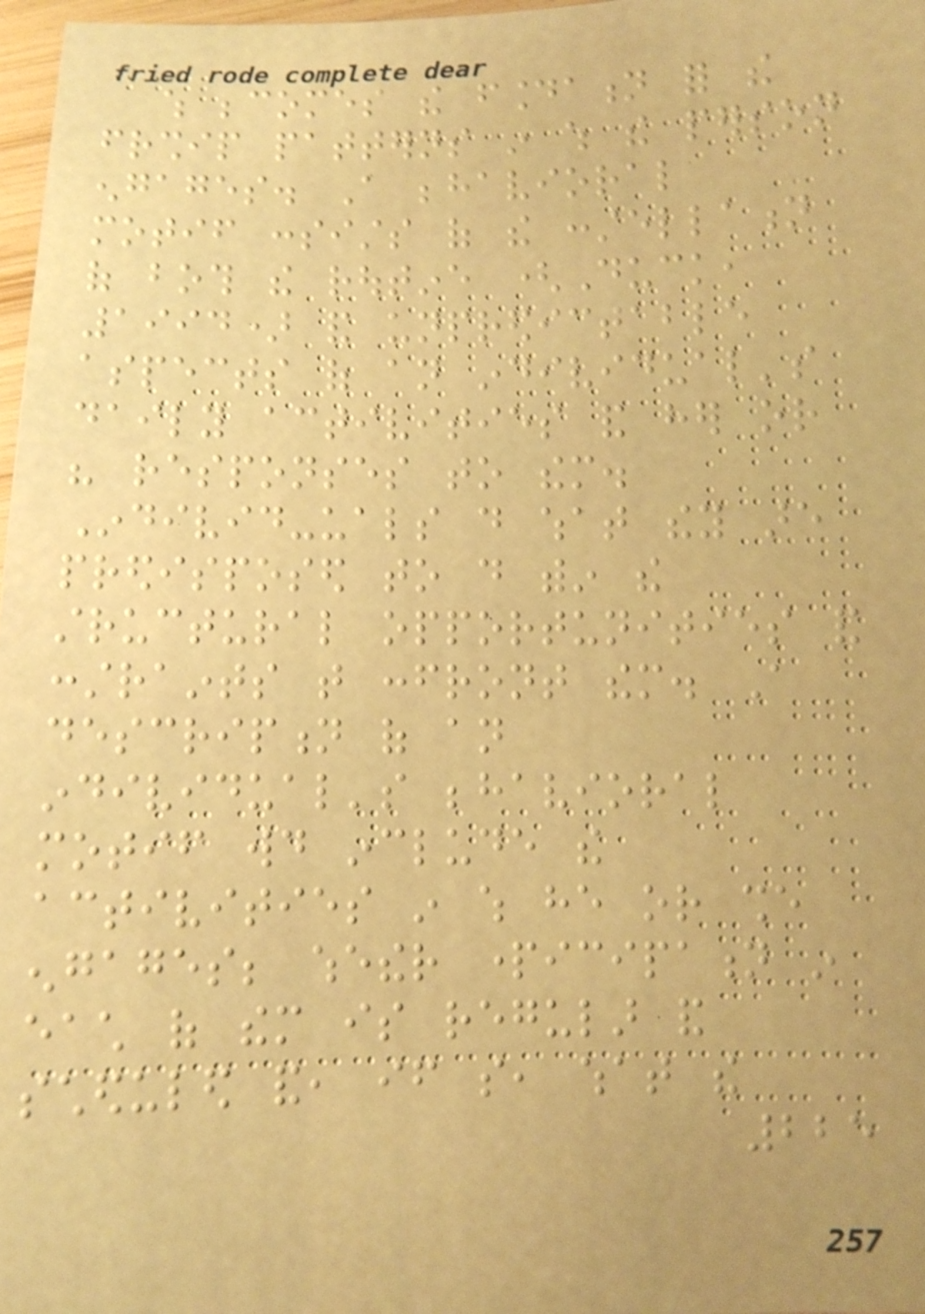which becomes the foundation for the
friendship patterns in which the person
engages. A behavioral
motif consists of the constellation
of both the routine (Duck,
1994) and unpredictable
aspects of an individual's
daily activities and her or
his responses to them.
Individ-uals do what they are
predisposed to do within the
structural opportunities and
constraints that confront them. A
description of an
individual's behavioral
motif would include the
activities in which he or she
engages; whether participation in
each of them is regular and
scheduled and, if so, what the
225
